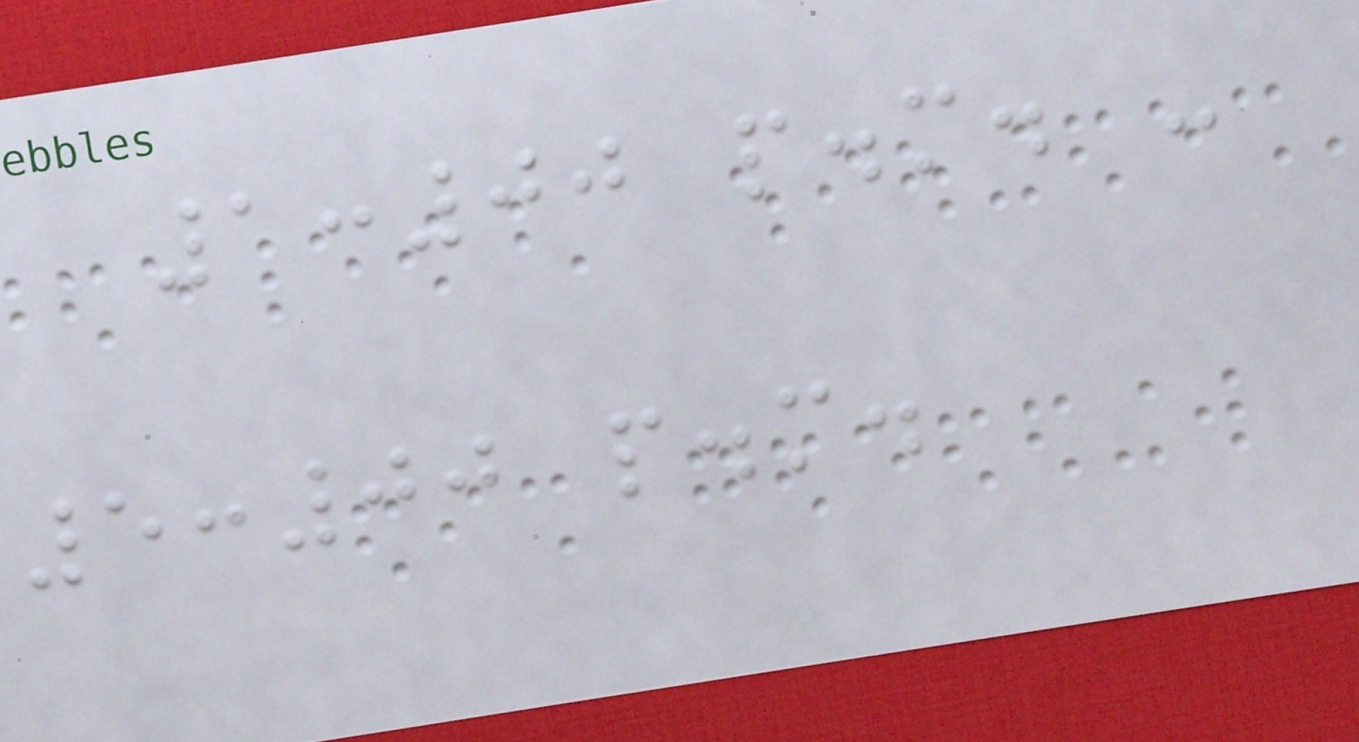1:00 p.m. -
5:00 p.m.
